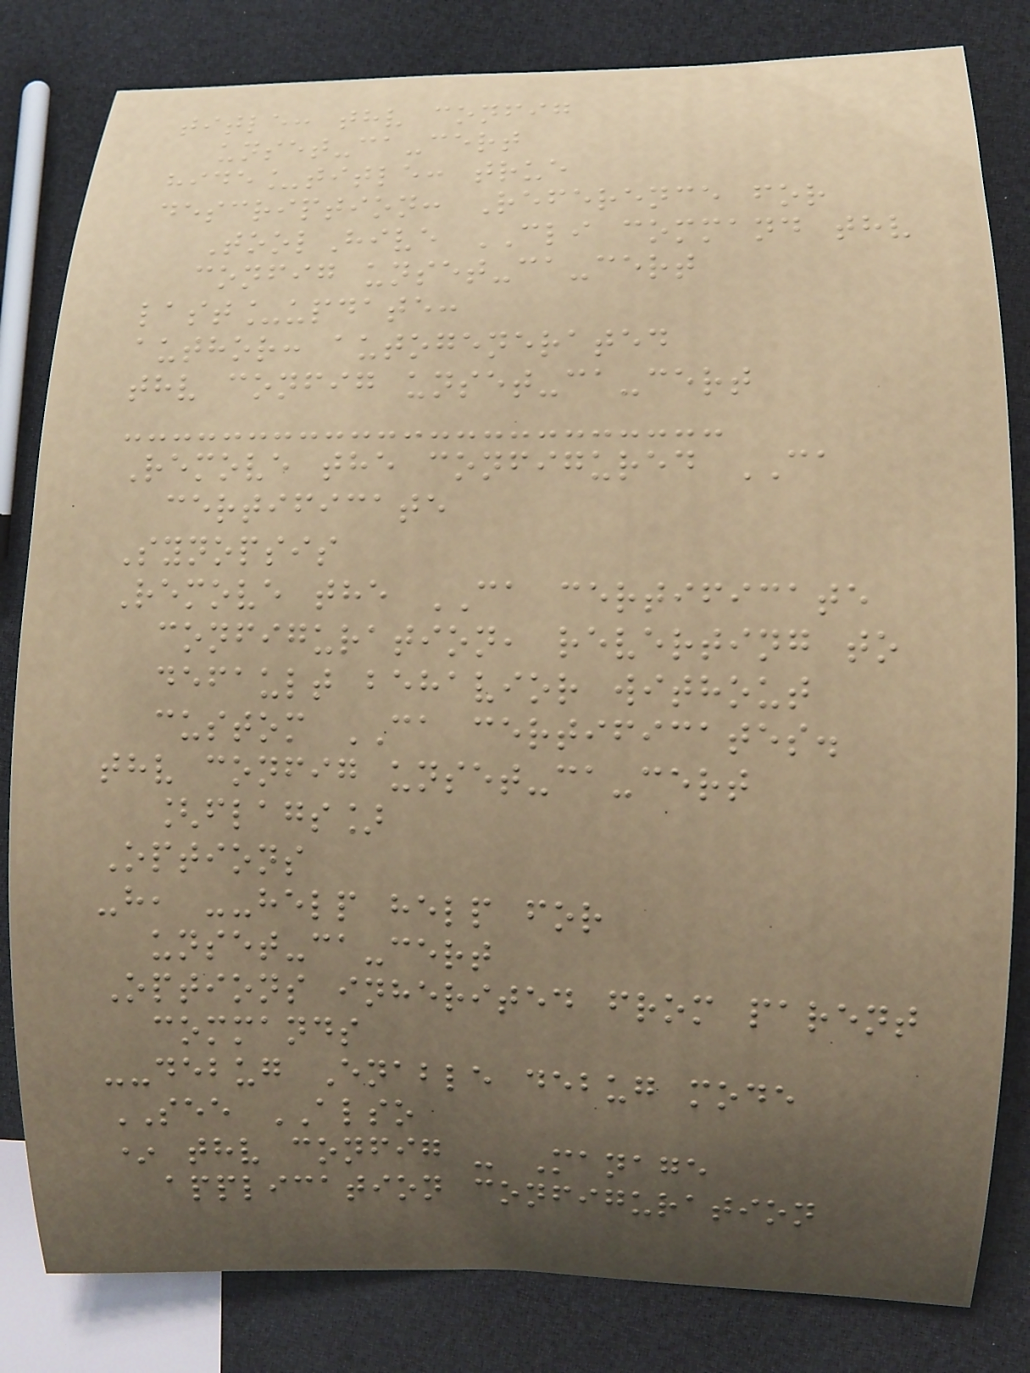title: thv config
unset-ca-cert
hide_title: true
description: Reference for
ToolHive CLI command thv
config unset-ca-cert
last_update:
author: autogenerated
thv config unset-ca-cert
Remove the configured CA
certificate
Synopsis
Remove the CA certificate
configuration, reverting to
default behavior without
custom CA certificates.
thv config unset-ca-cert
[flags]
Options
-h, --help help for
unset-ca-cert
Options inherited from parent
commands
--debug Enable debug mode
SEE ALSO
* thv config - Manage
application configuration
